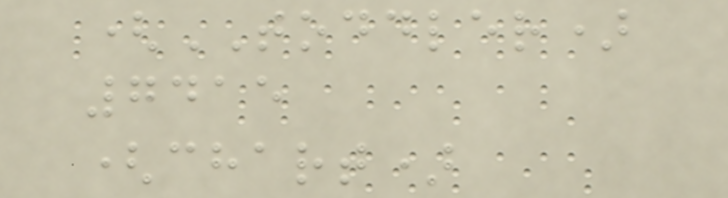(TODDLER)
7415
(chart)
